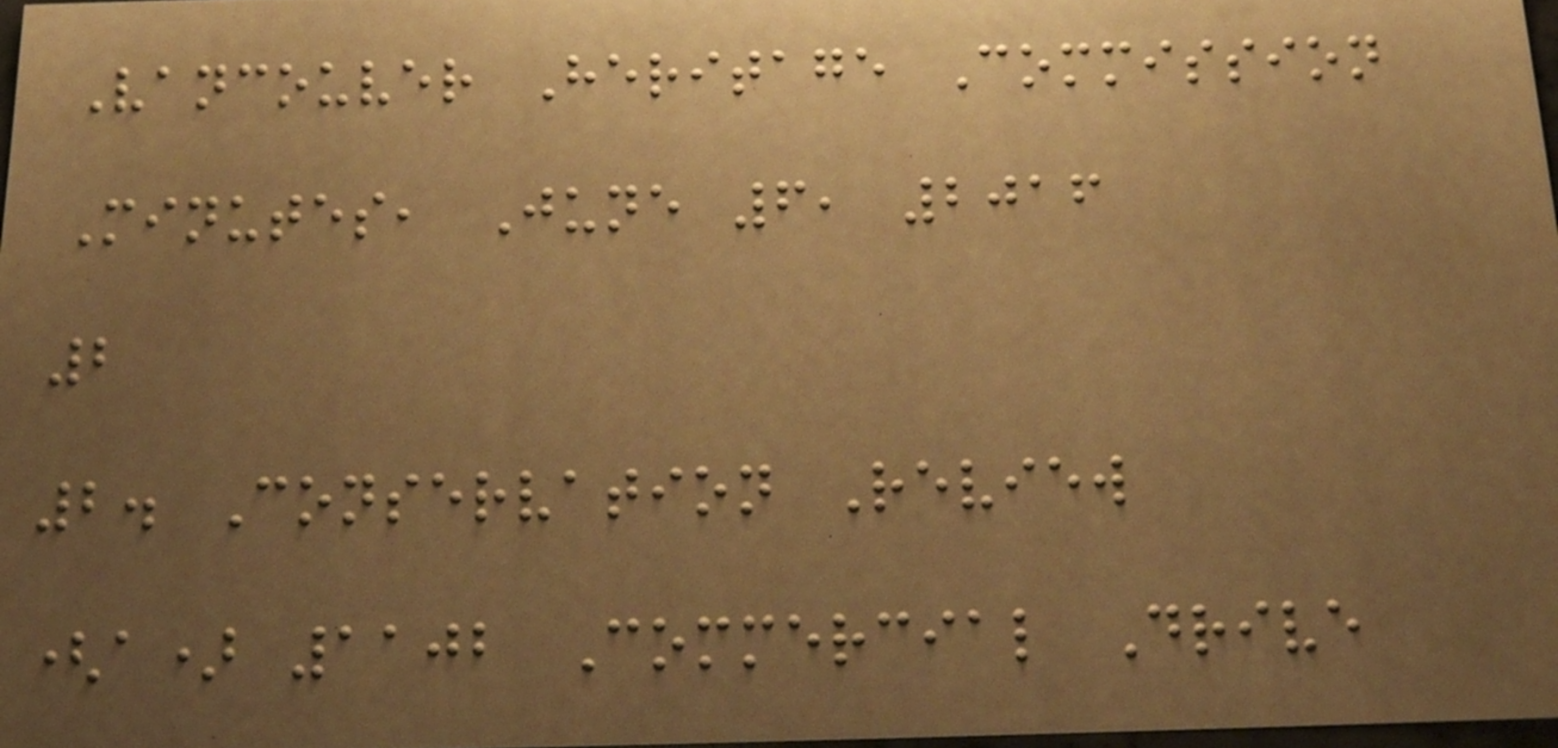Vancouver Heritage Commission
Minutes, June 6, 2016
2
2. Conservation Review
(a) 1102 Commercial Drive
